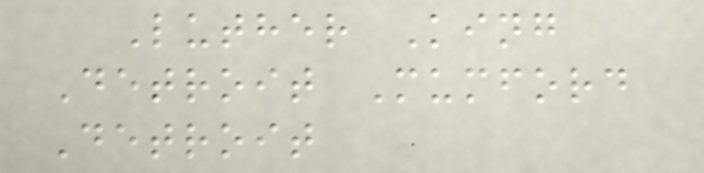Luther King
Detroit Mumford
Detroit
